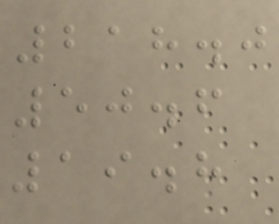218.0
50.6
19.8
